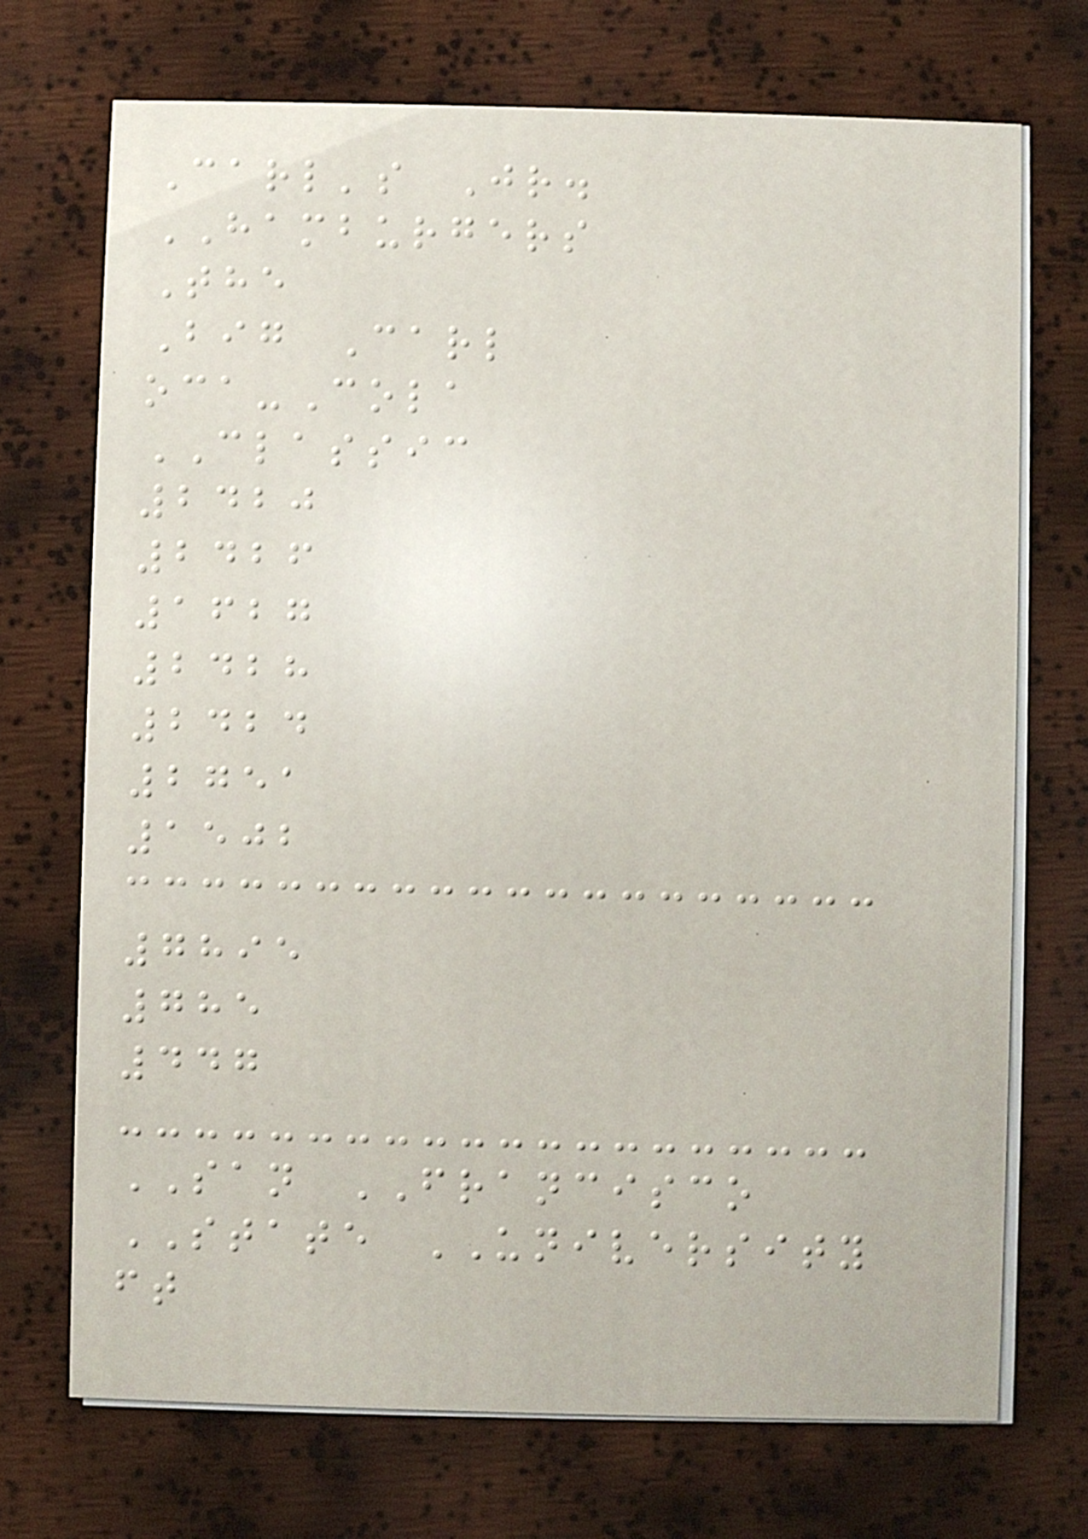Carl's Jr.
HAMBURGERS
The
Big Carl
oca-Cola
CLASSIC
2420
2426
1627
2428
2424
2751
1502
7895
785
447
SAN FRANCISCO
STATE UNIVERSITY
ft
